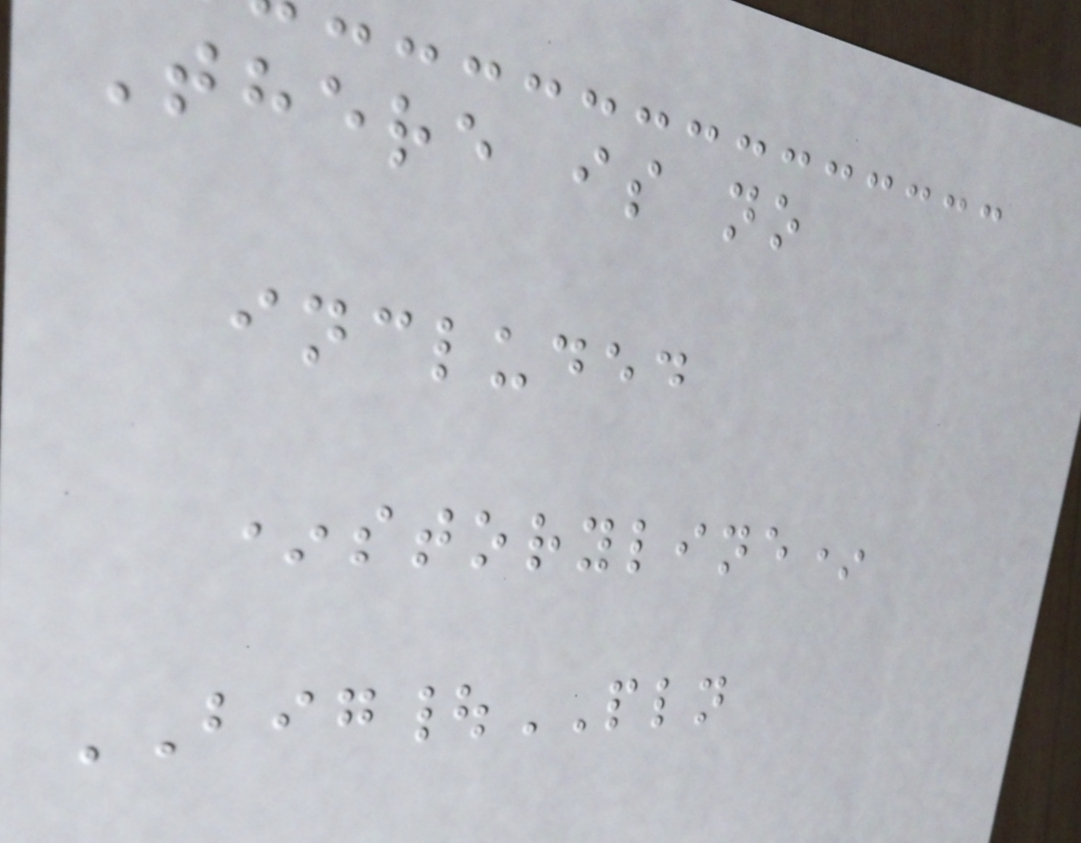There is no
included
*storyline*
BIG|PLN
